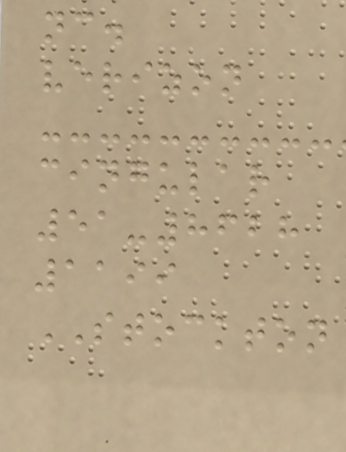nc.
verizon
cingular
51-8628
1199
STOCKTON
